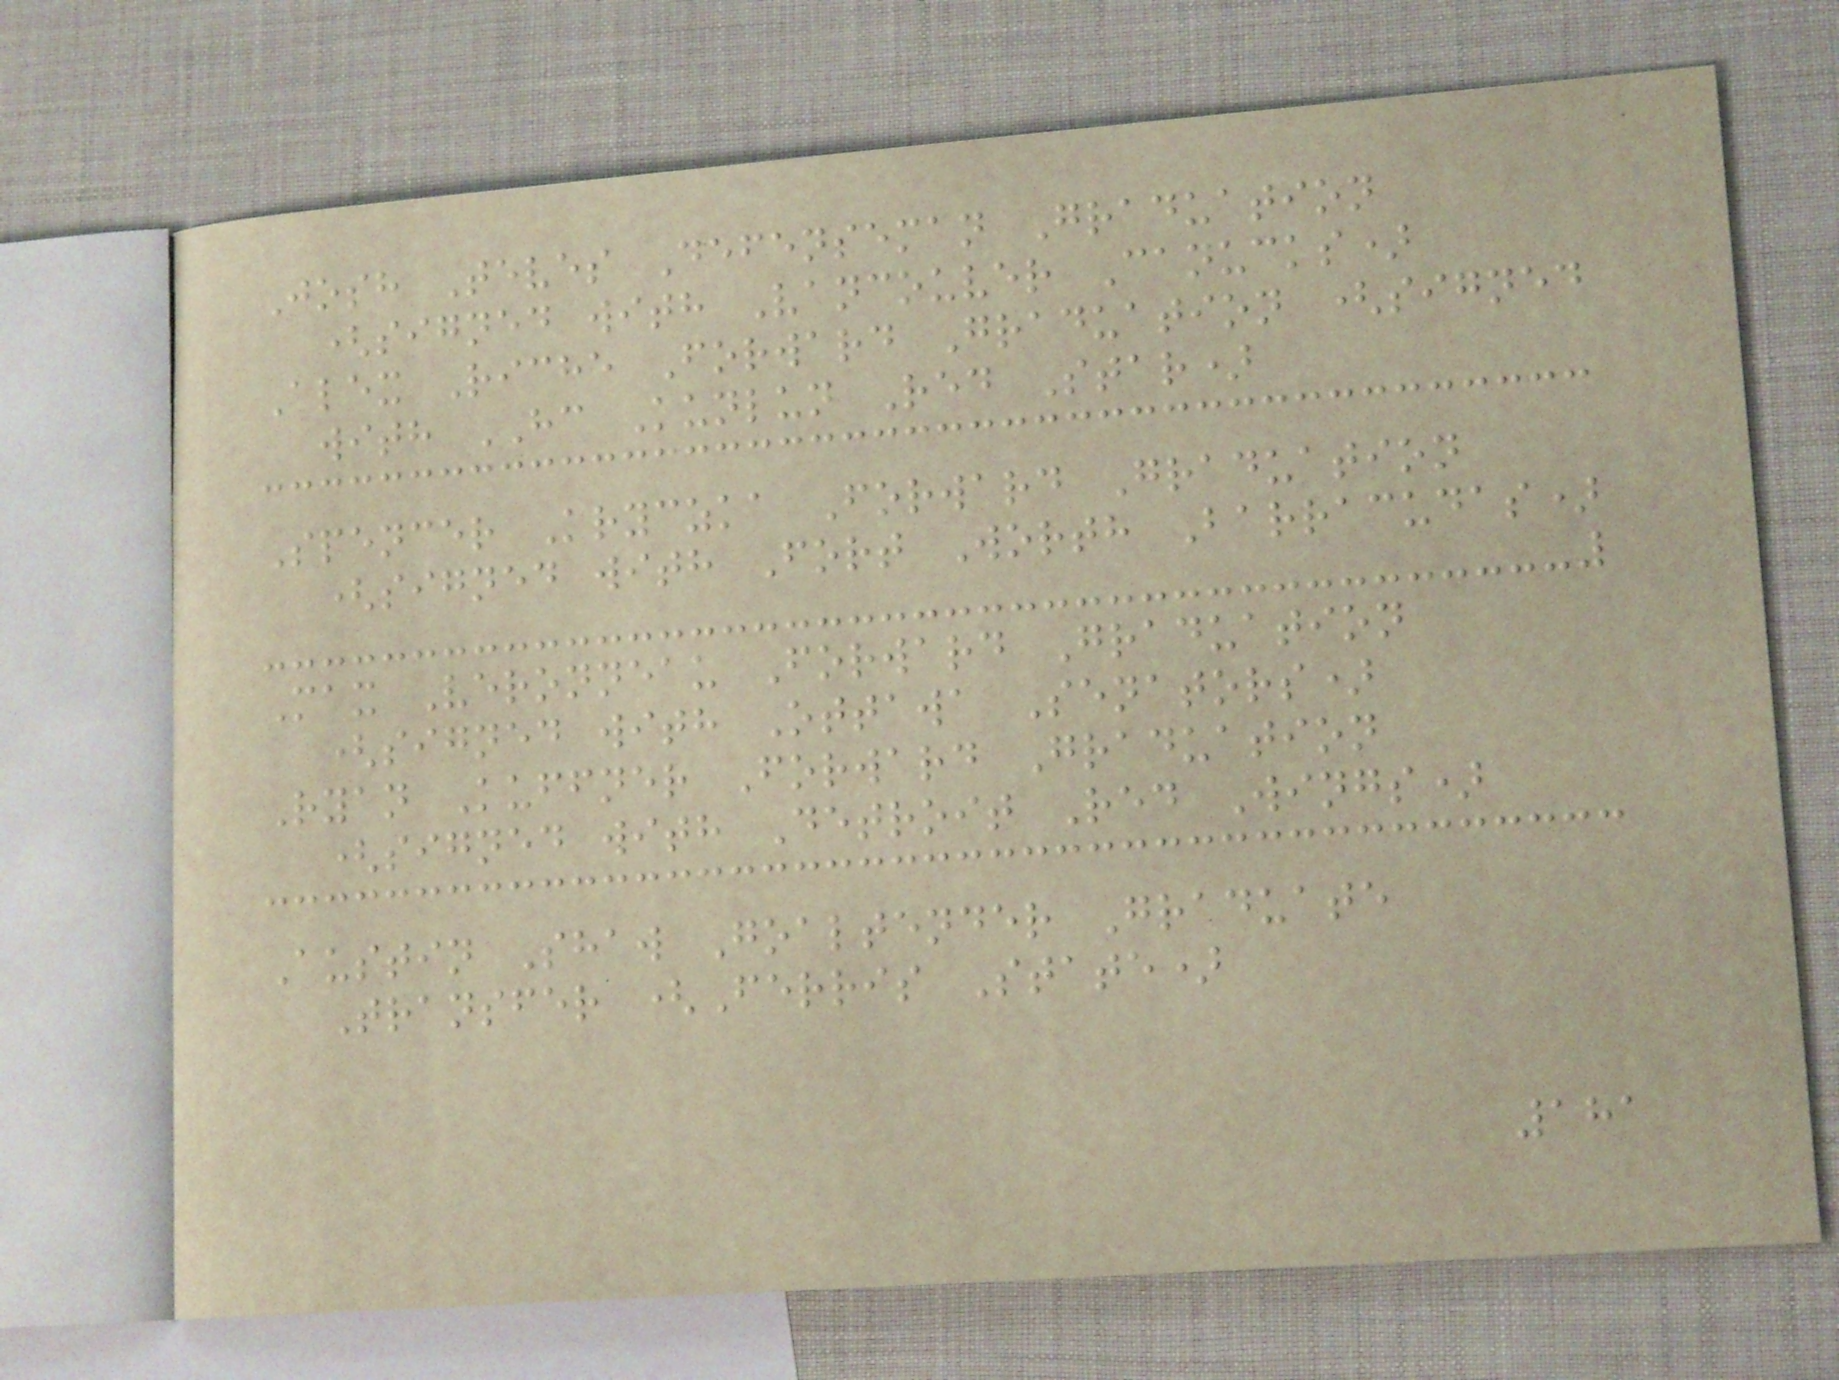Josh Teves Defenseman Graduation
(signed with Vancouver Canucks)
Alex Riche Forward Graduation (signed
with HC Kunlun Red Star)
Spencer Kryczka Forward Graduation
(signed with Fort Worth Barracudas)
Max Veronneau Forward Graduation
(signed with Ottawa Senators)
Ryan Kuffner Forward Graduation
(signed with Detroit Red Wings)
Austin Shaw Goaltender Graduate
Transfer (Ferris State)
181
